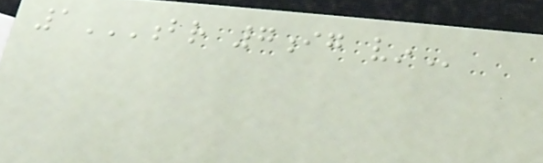1BR 7IG VIN
